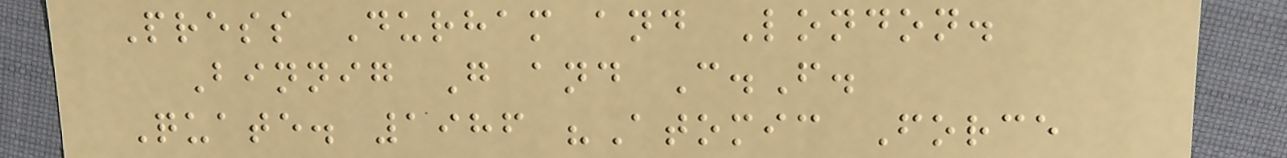Press Durham and London.
Binnig G and C.F.
Quate. 1986 "Atomic Force
